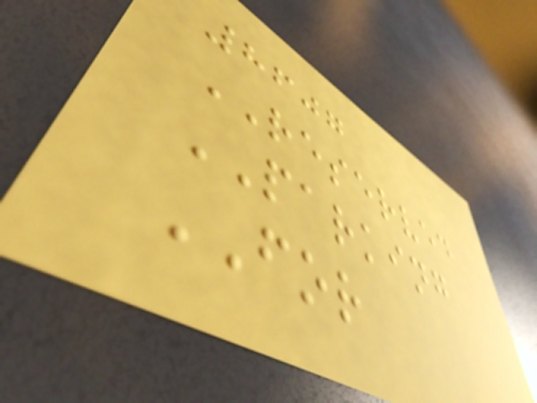8607
RESERVED
PARKING
FOR
